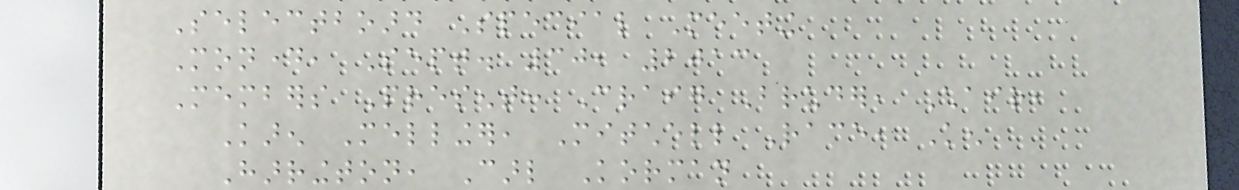Selectboard Special Meeting
Monday, Sept. 30, 2013
Members Present: Craig Bruder, Chair,
Karen Mellinger, Mitchell Race, Ken
Harrington, Carl Korman
